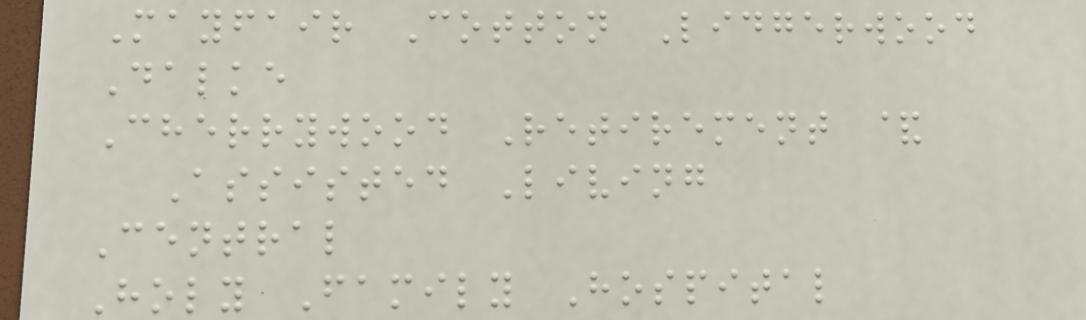Mayfair Cotton Lidgerwood
Dalke
Cherrywood Retirement &
Assisted Living
Central
Holy Family Hospital
